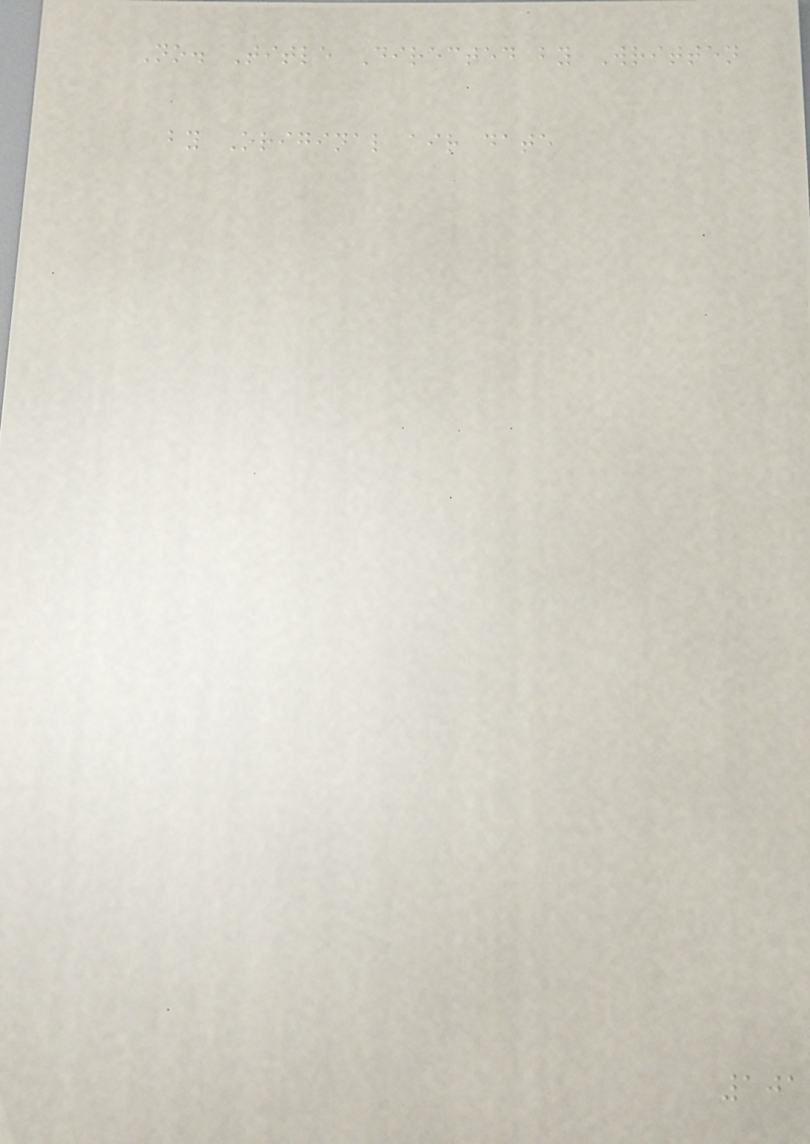No. Title Directed by Written
by Original air date
101
